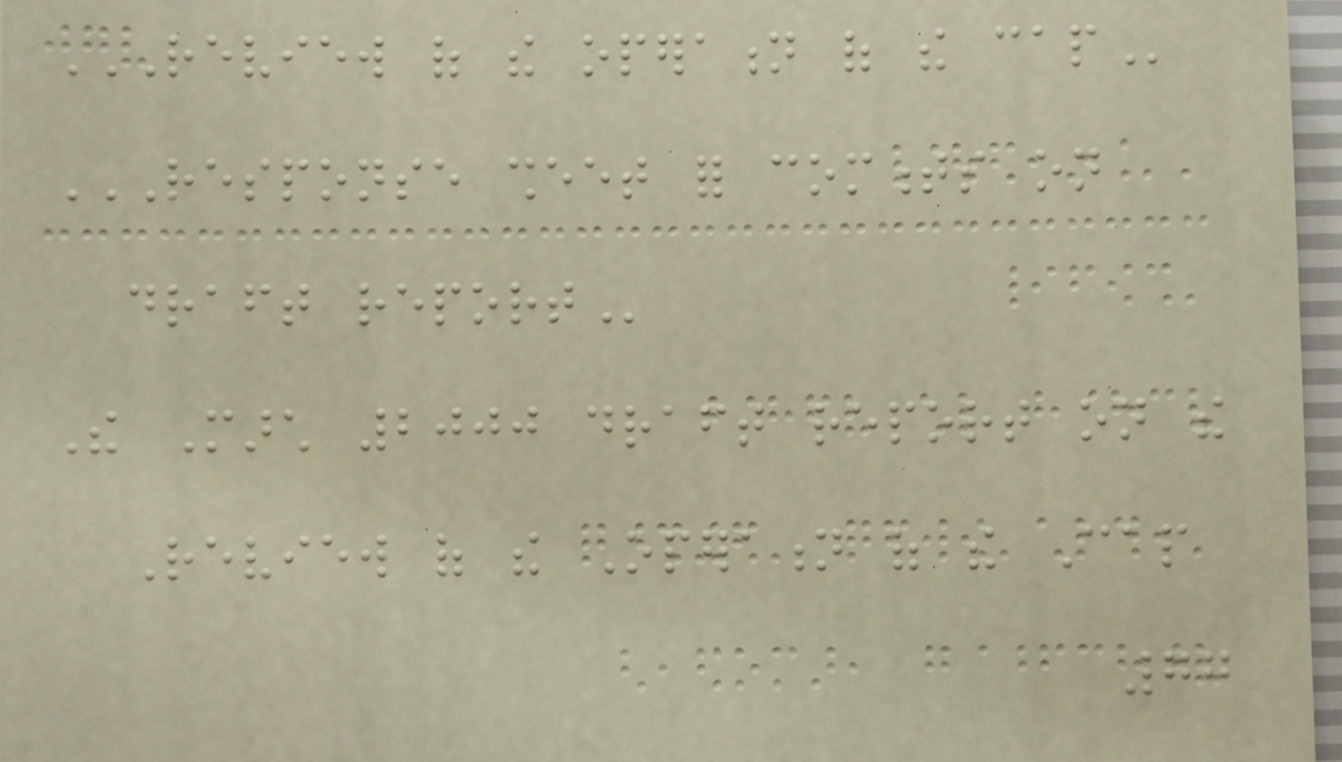REVIEW OF THE OPERATION OF THE CAP
RESPONSE SHEET FOR COMMENTS ON
DRAFT REPORT
The March 2000 draft report on the
Review of the Operation of the Cap
77
